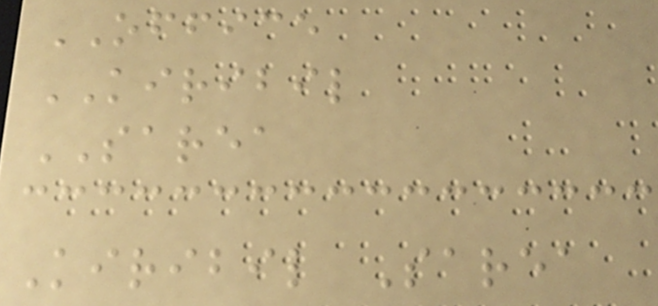OFFICE
KIRIBIL
SAREA
Kiribil Sarea
